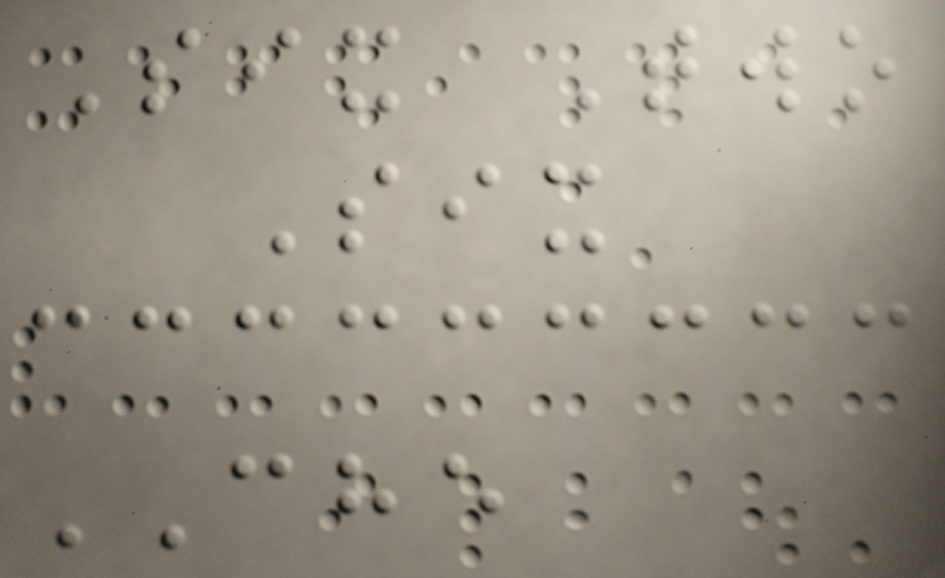Six Two
Six
CHE
